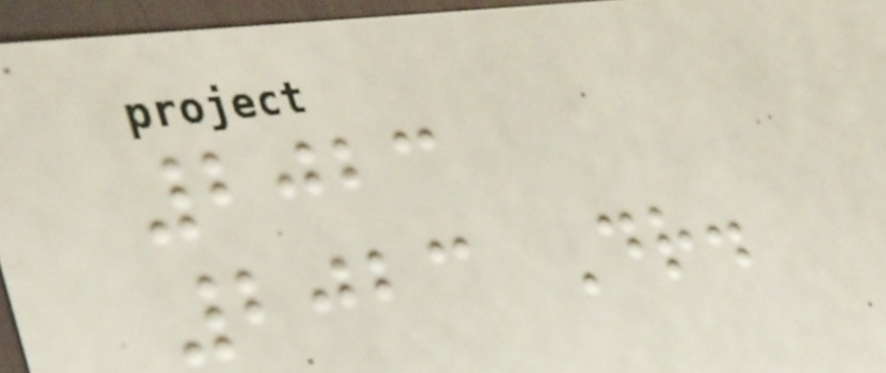2023
2023 Dr.
